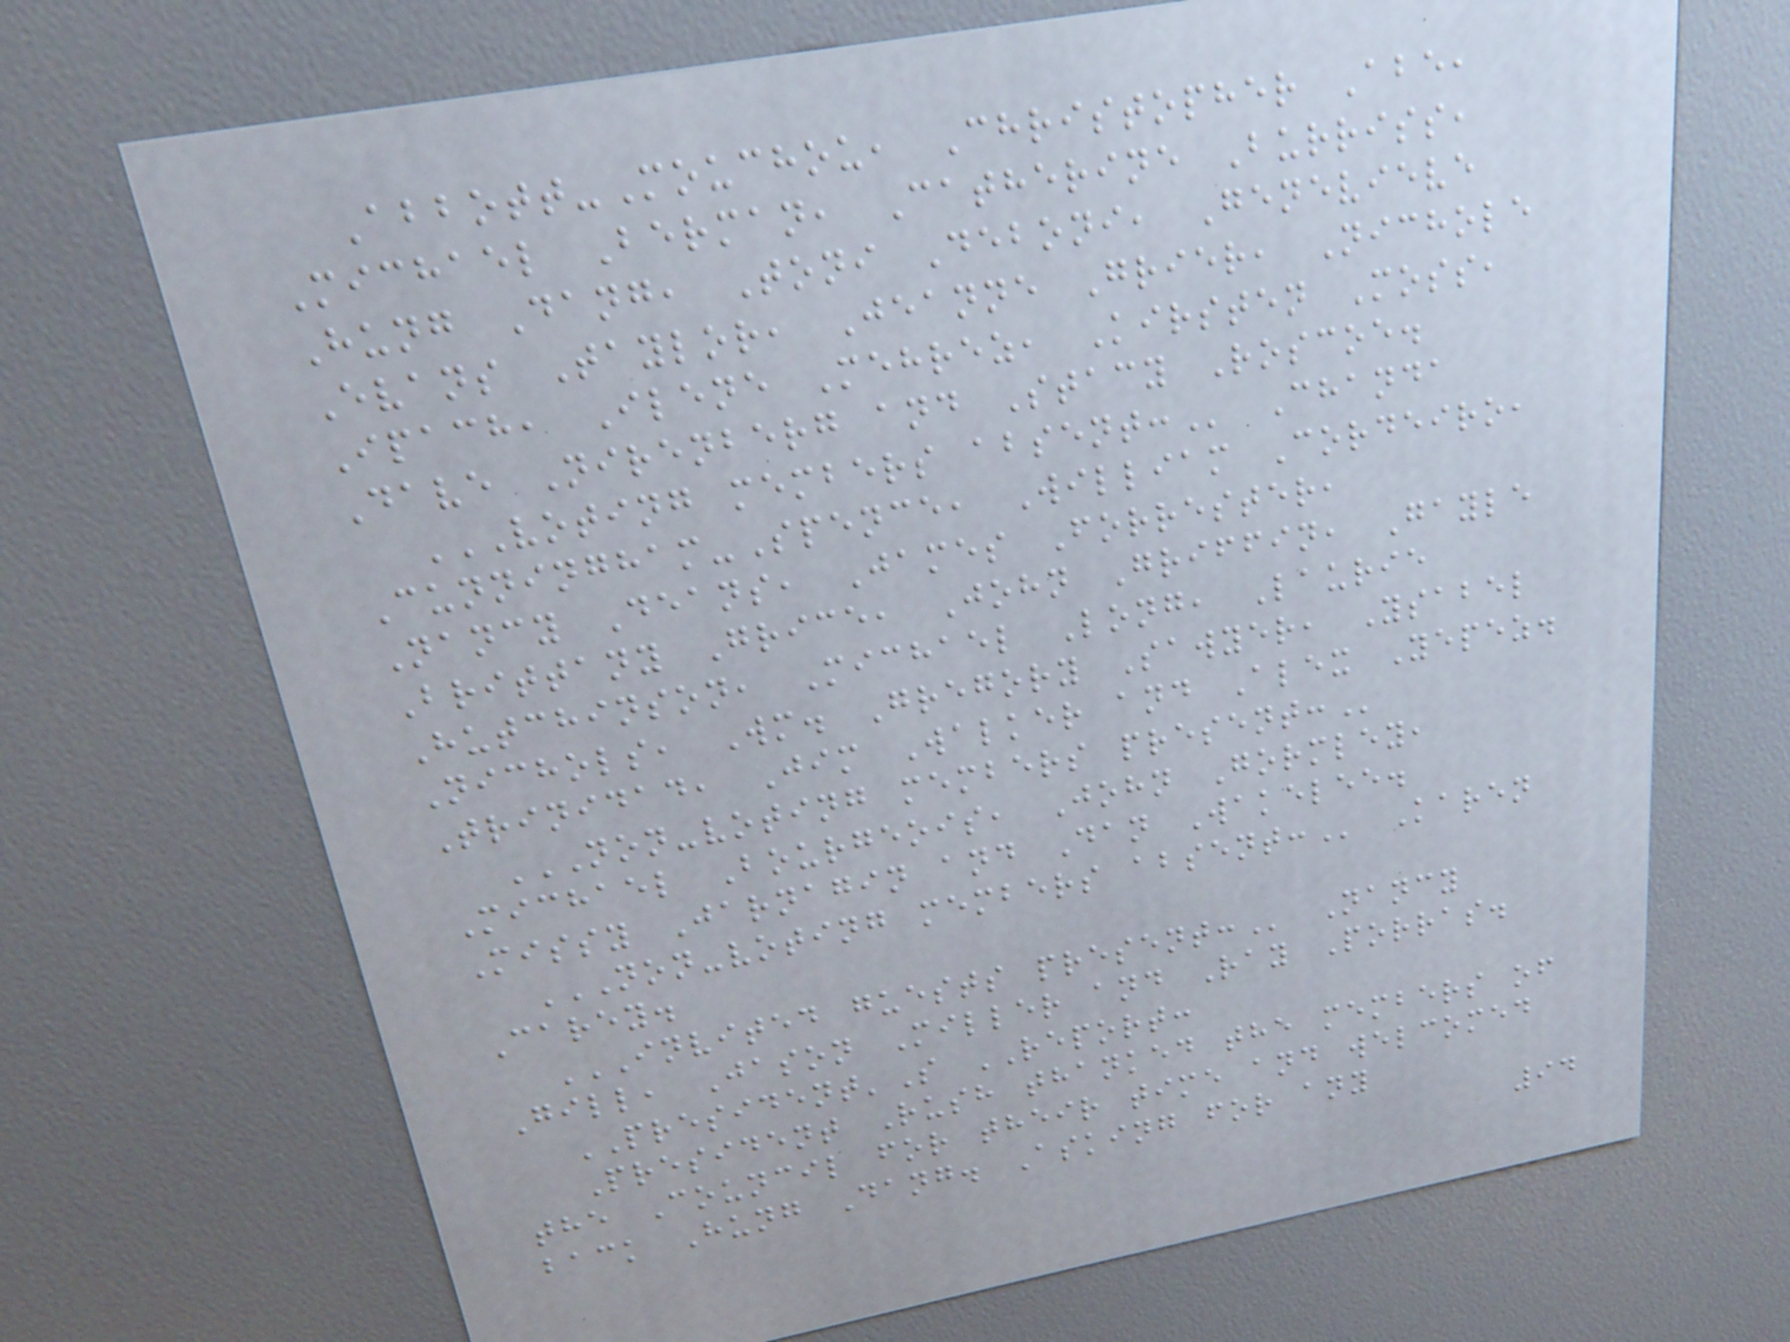Abbott-Mouchou, Christopher Abe,
Michael Berman, Catherine Burriss,
Hung Dang, Toni Deboni, Genevieve
Evans Taylor, Jeanne Grier, Nichole
Ipach, Ilene Mehrez, Kirsten Moss,
Dave Nirenberg and Stacy Roscoe.
VOTING MEMBERS ABSENT: Chanda
Cunningham-Spence, William Cordeiro,
Nancy Deans, James Forrester,
Brittany Grice, John Griffin, Gayle
Hutchinson, Michael Long, Laurie
Nichols, Wm. Gregory Sawyer, Ysabel
Trinidad, Jim Walker and Alex Yepez.
NON-VOTING MEMBERS PRESENT:
Michael Bourgeois, John Gormley,
Missy Jarnagin and Dan Wakelee.
NON-VOTING MEMBERS ABSENT: Karen
Carey.
INVITED GUESTS PRESENT: Nancy
Gill, Jason Miller and Ray Porras.
PRESIDENT'S REPORT:
President Rush thanked the members of
the Council for their time and welcomed
back Hung Dang. Asking for any
94
